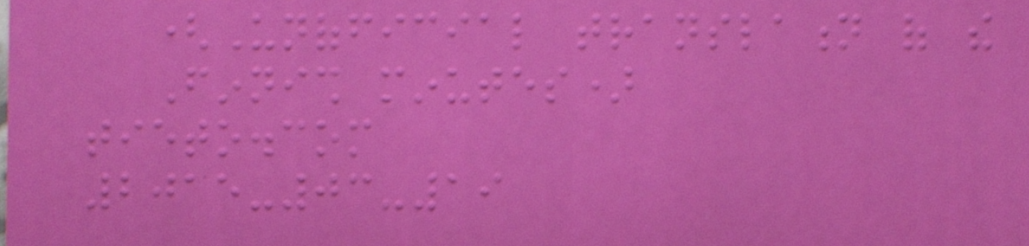(Unofficial translation of the
Finnish minutes)
tieto.com
2015-03-19
